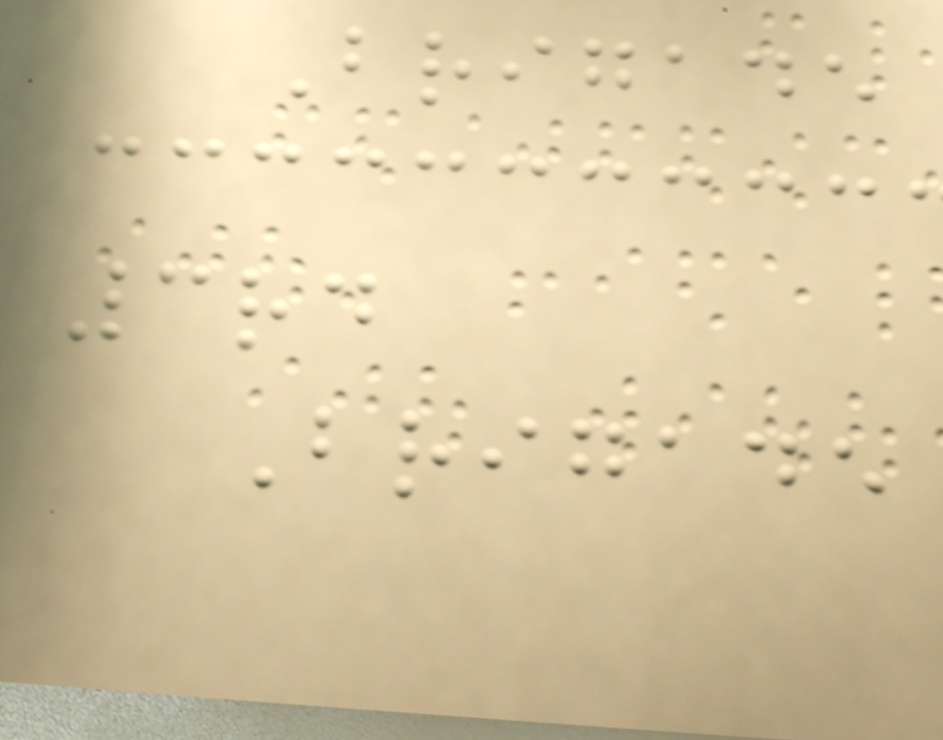Brigade
3rd
Brigade
